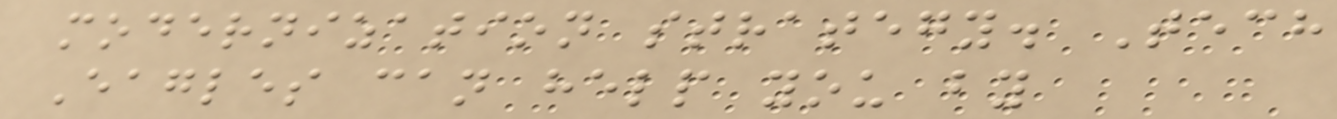modernization strategy. Tech
Eagles can help you by
